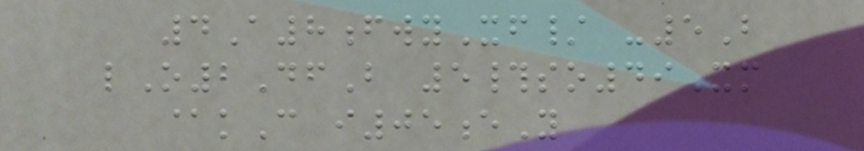4A8fwyXf/ -5B
lO2DfB 5#so49Xm
@kC i05eY
